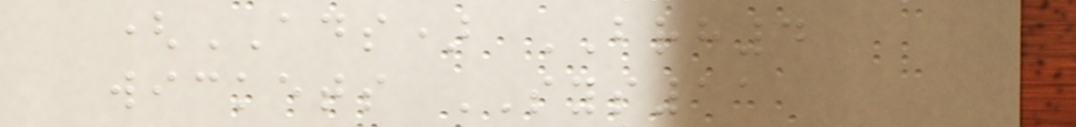(ADS) BRH4
wickets SYS11
